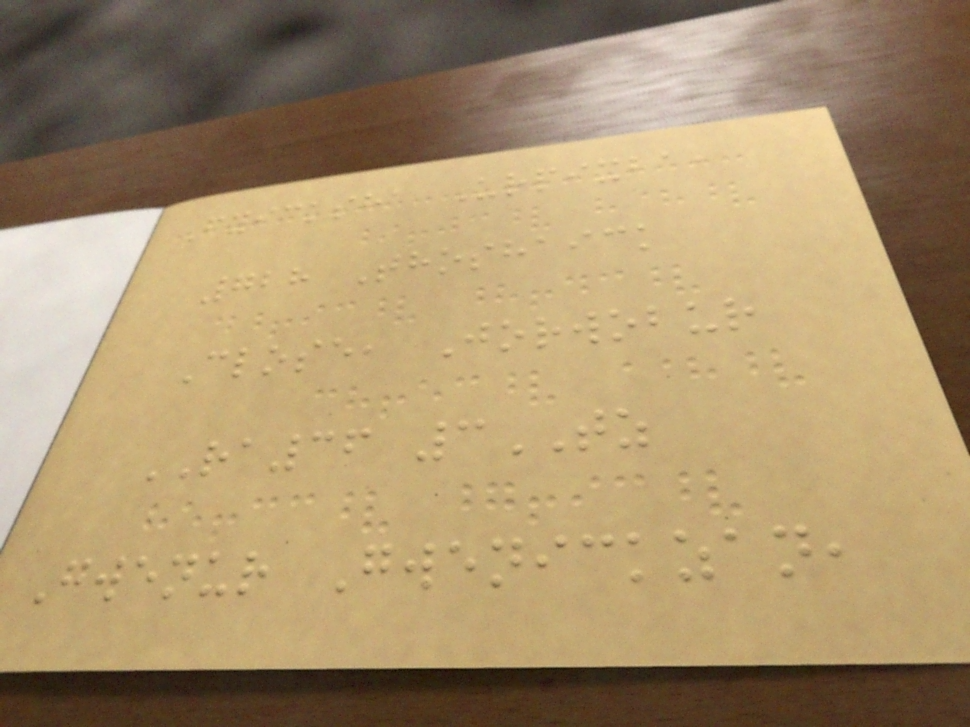Fyicksha Urpixba,
728 Thoshaick
Close, Jorwobur
RA36 3TZ
Gwenur Gwenickzan,
